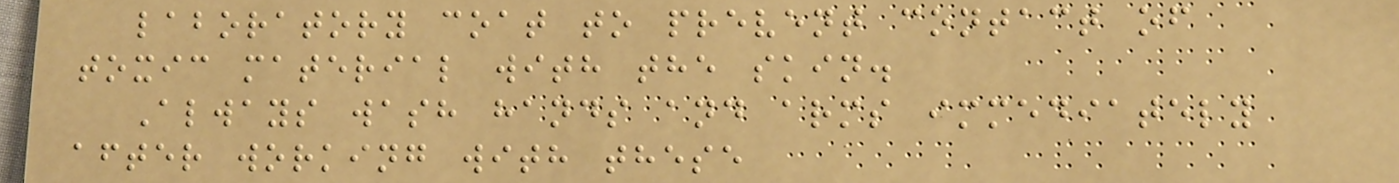laboratory coat to prevent contact of
toxic material with the skin.
Always wash hands and arms immediately
after working with these
